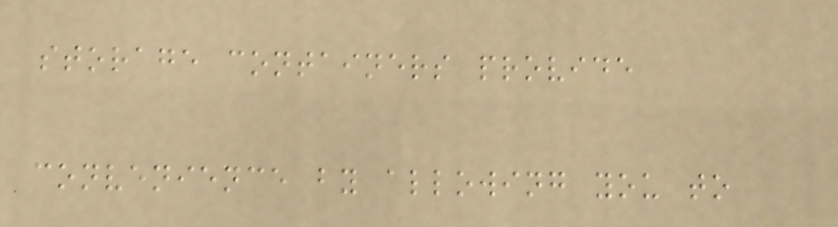storage containers provide
convenience by allowing you to
